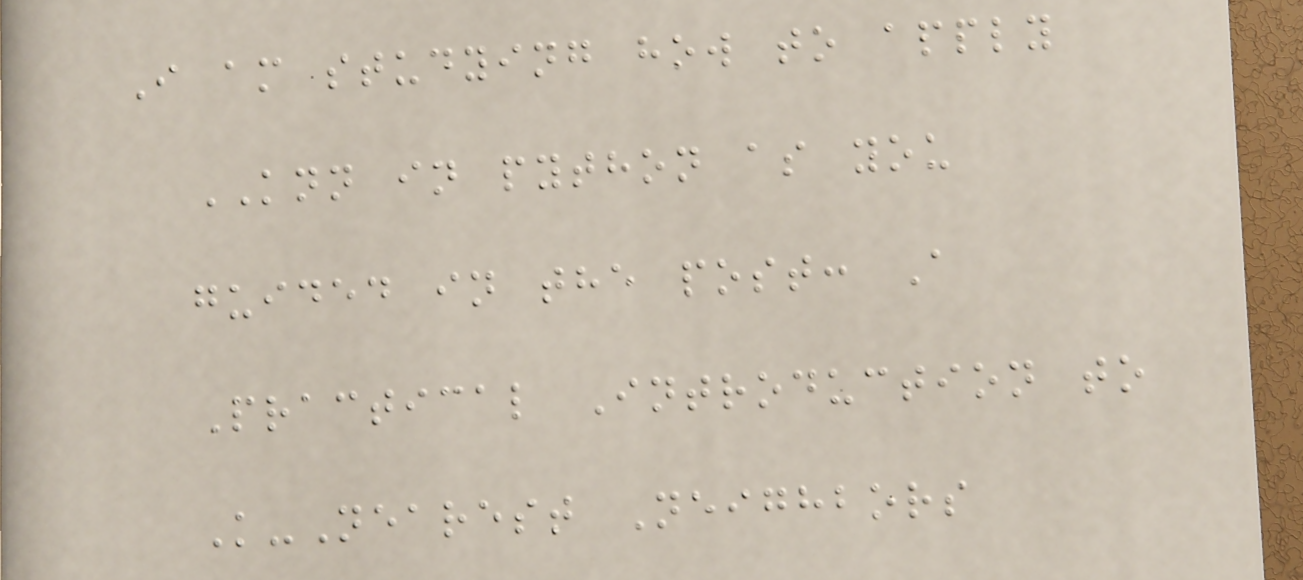I am studying how to apply
KNN in python as you
guided in the post: A
Practical Introduction to
K-Nearest Neighbors
